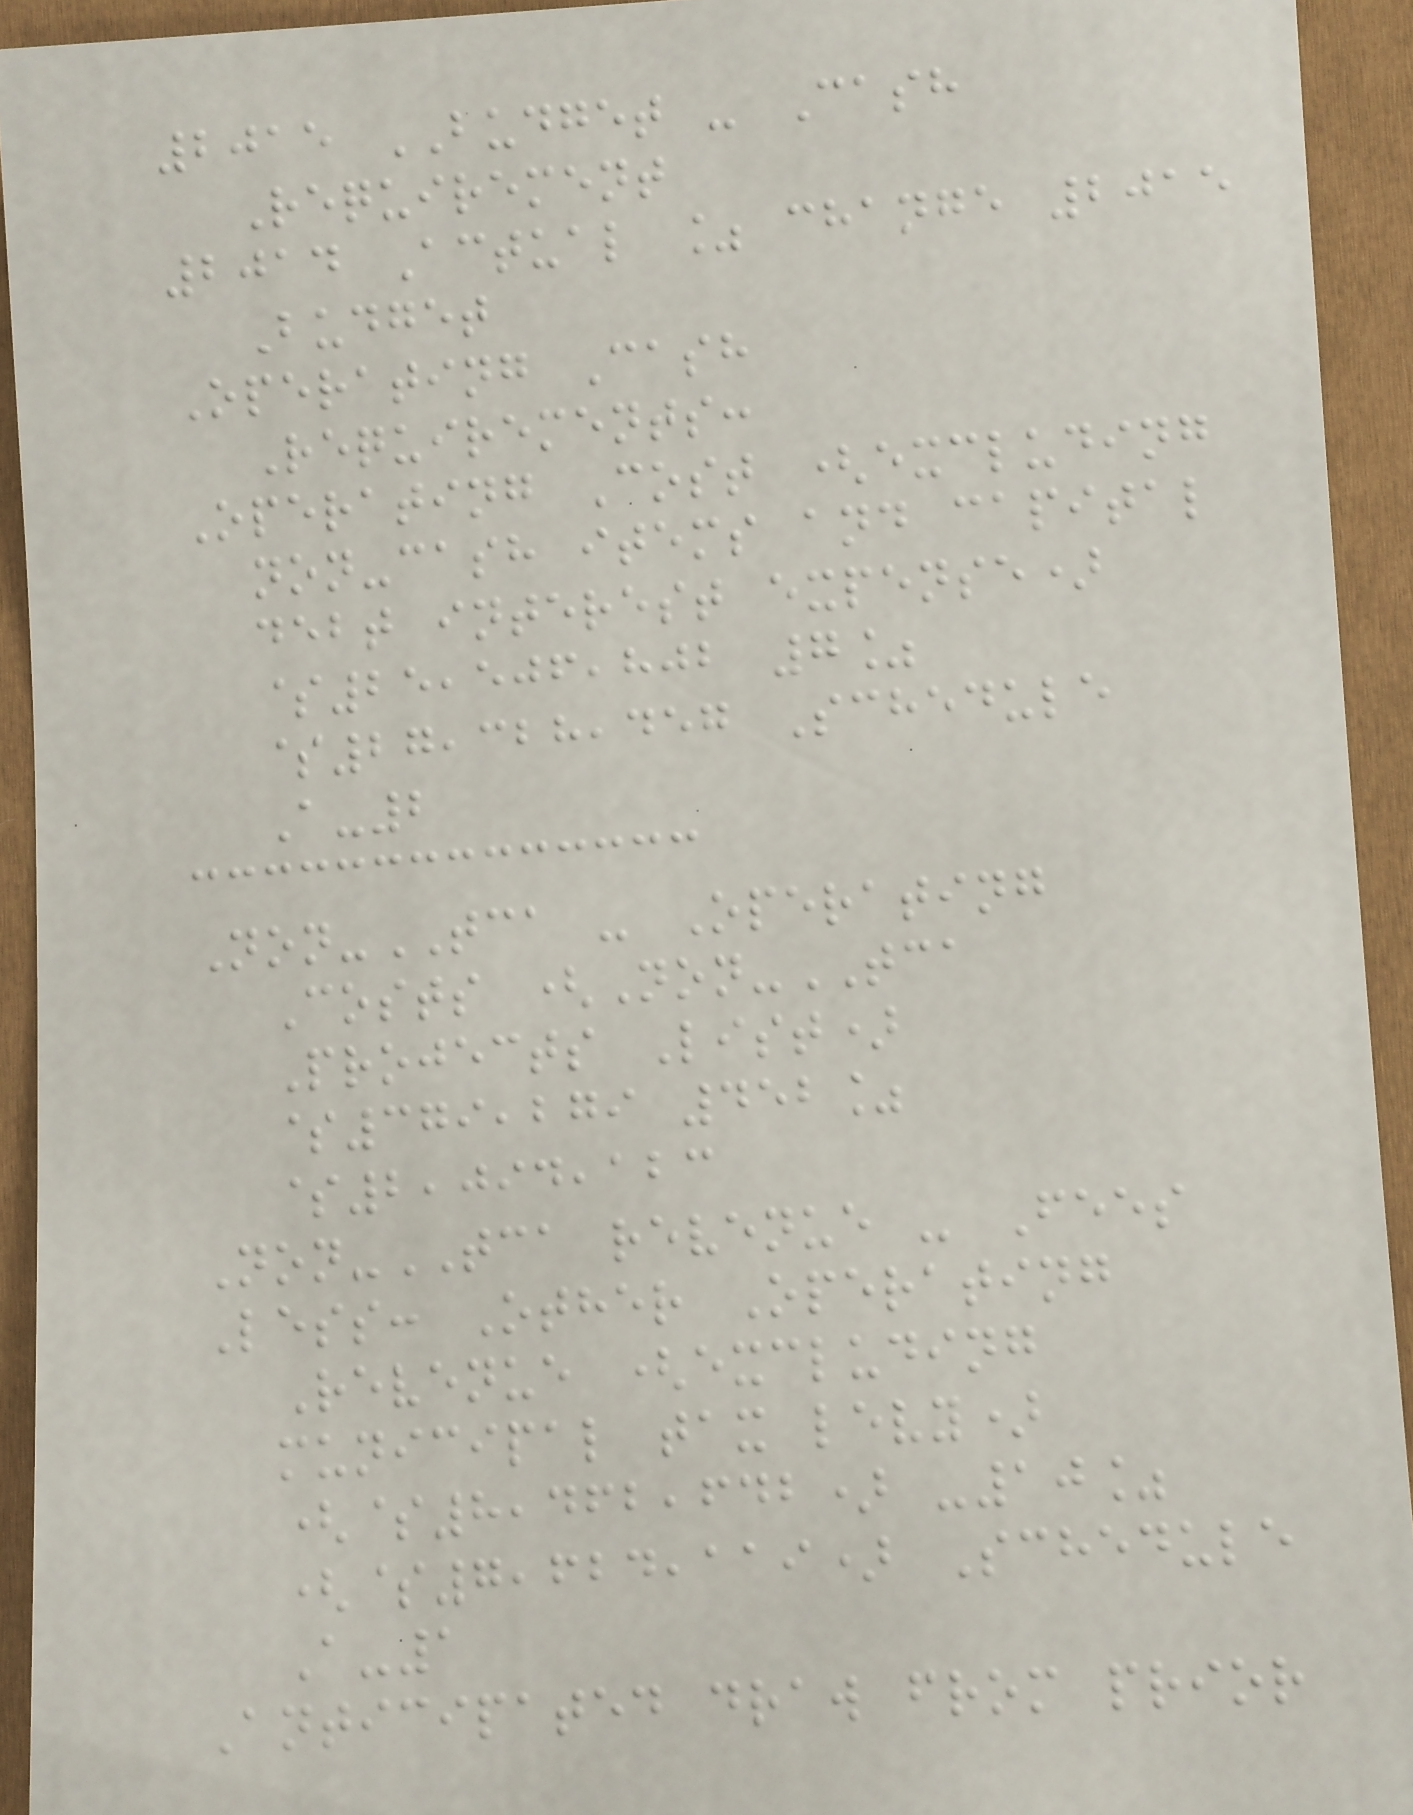2015 BUDGET - Cash
Requirement
2014 Actual % change 2015
Budget
Operating Cash
Requirements:
Operating Cost (excluding
non-cash items and capital
debt interest expense)
$25,506,802 7%
$27,328,457 Schedule
A-2
Non-TCA - Operating
Costs (Non-TCA
Projects List)
$379,279 452%
$2,094,123
Non-TCA revenue - Fees
Less: Other Operating
Revenue (excluding
municipal tax levy)
($8,462,642) -10%
($7,624,119) Schedule
A-1
Anticipated draw from prior
